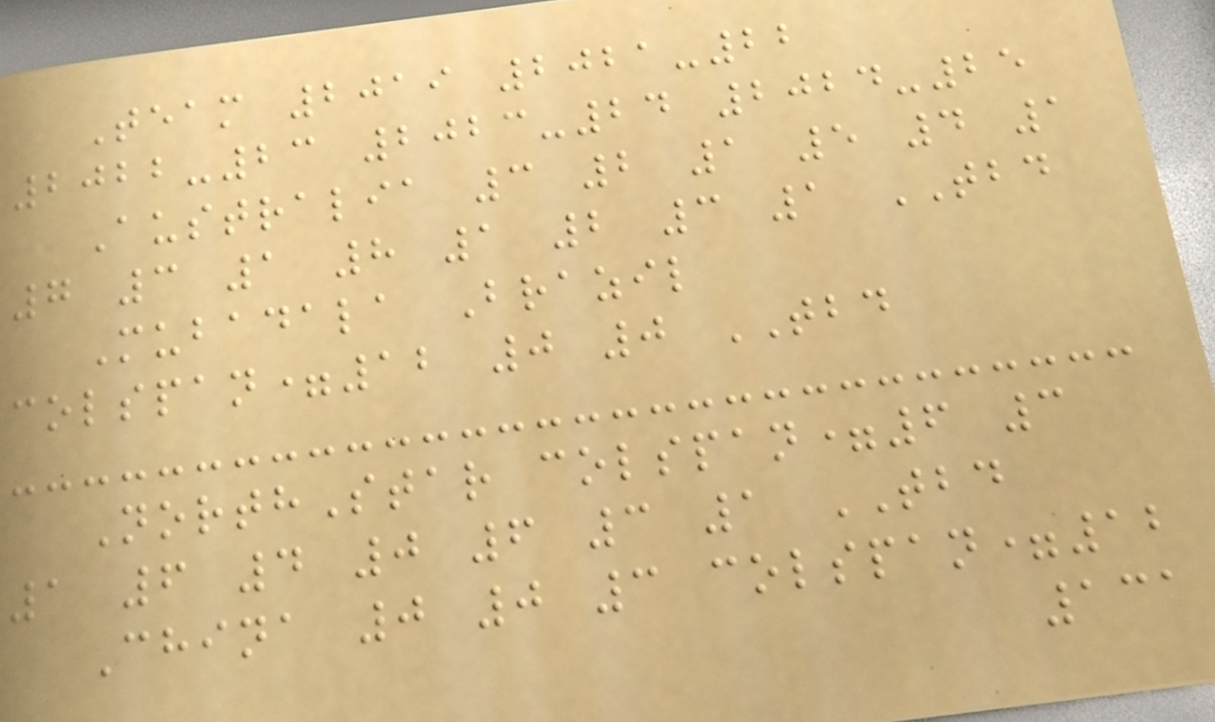Team 2019 2021-22
2022-23 2023-24 2024-25
Australia 3 2 1 5 4 1
7 3 1 8 1 2 3 1 TBD
Mubadala Brazil
colspan=12 0 0 TBD
NorthStar colspan=6 3
1 6 4 0 6 3 1 TBD
China 0 0 3 colspan=12
131
